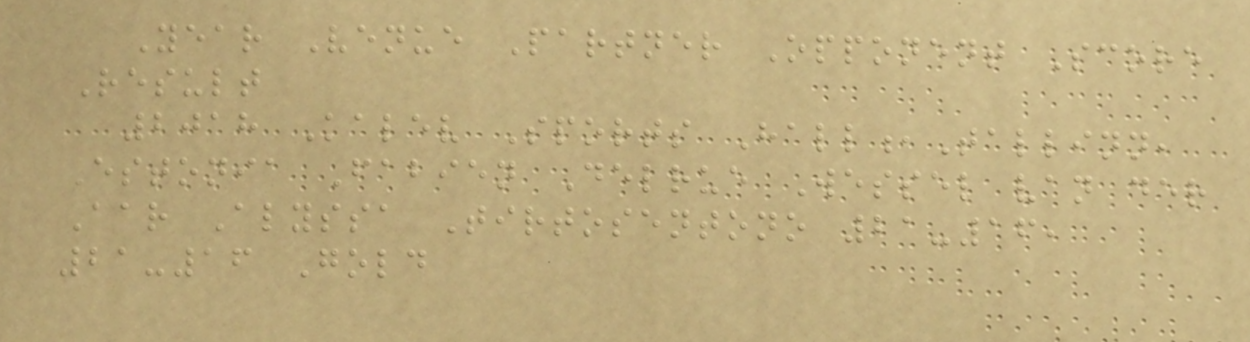Year Venue Partner Opponent Score
Result
2018 Kalev Sports Hall,Tallinn,
Estonia Fabien Delrue Wessel van der
Aar Alyssa Tirtosentono 21-16,
21-16 Gold
